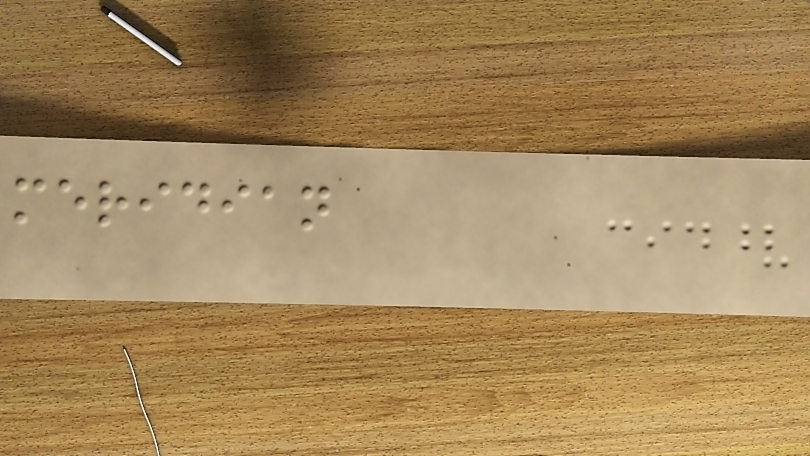meridian
